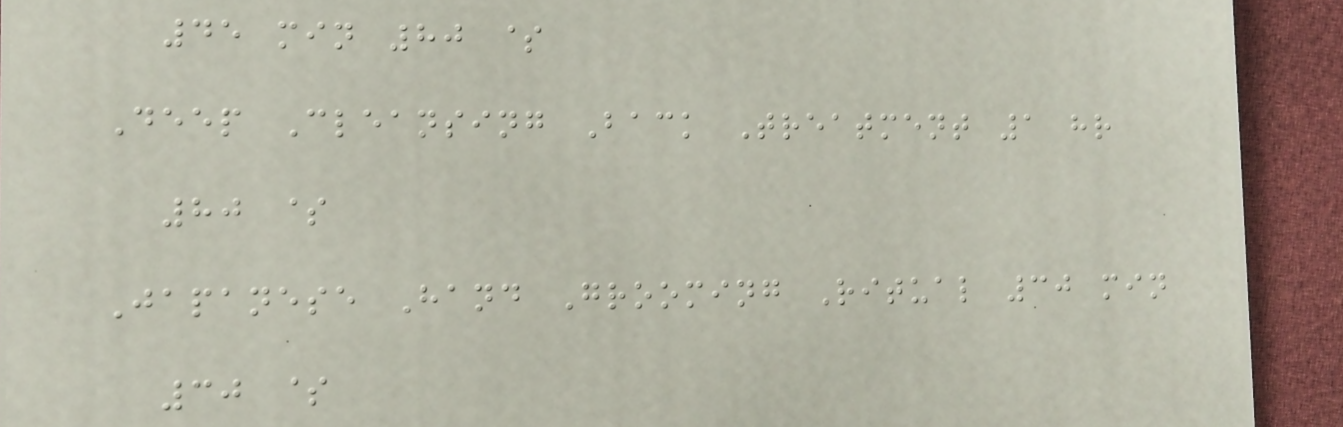45 min 80 $
Deep Cleansing Back Treatment 1 hr
80 $
Japanese Hand Grooming Ritual 30 min
30 $
